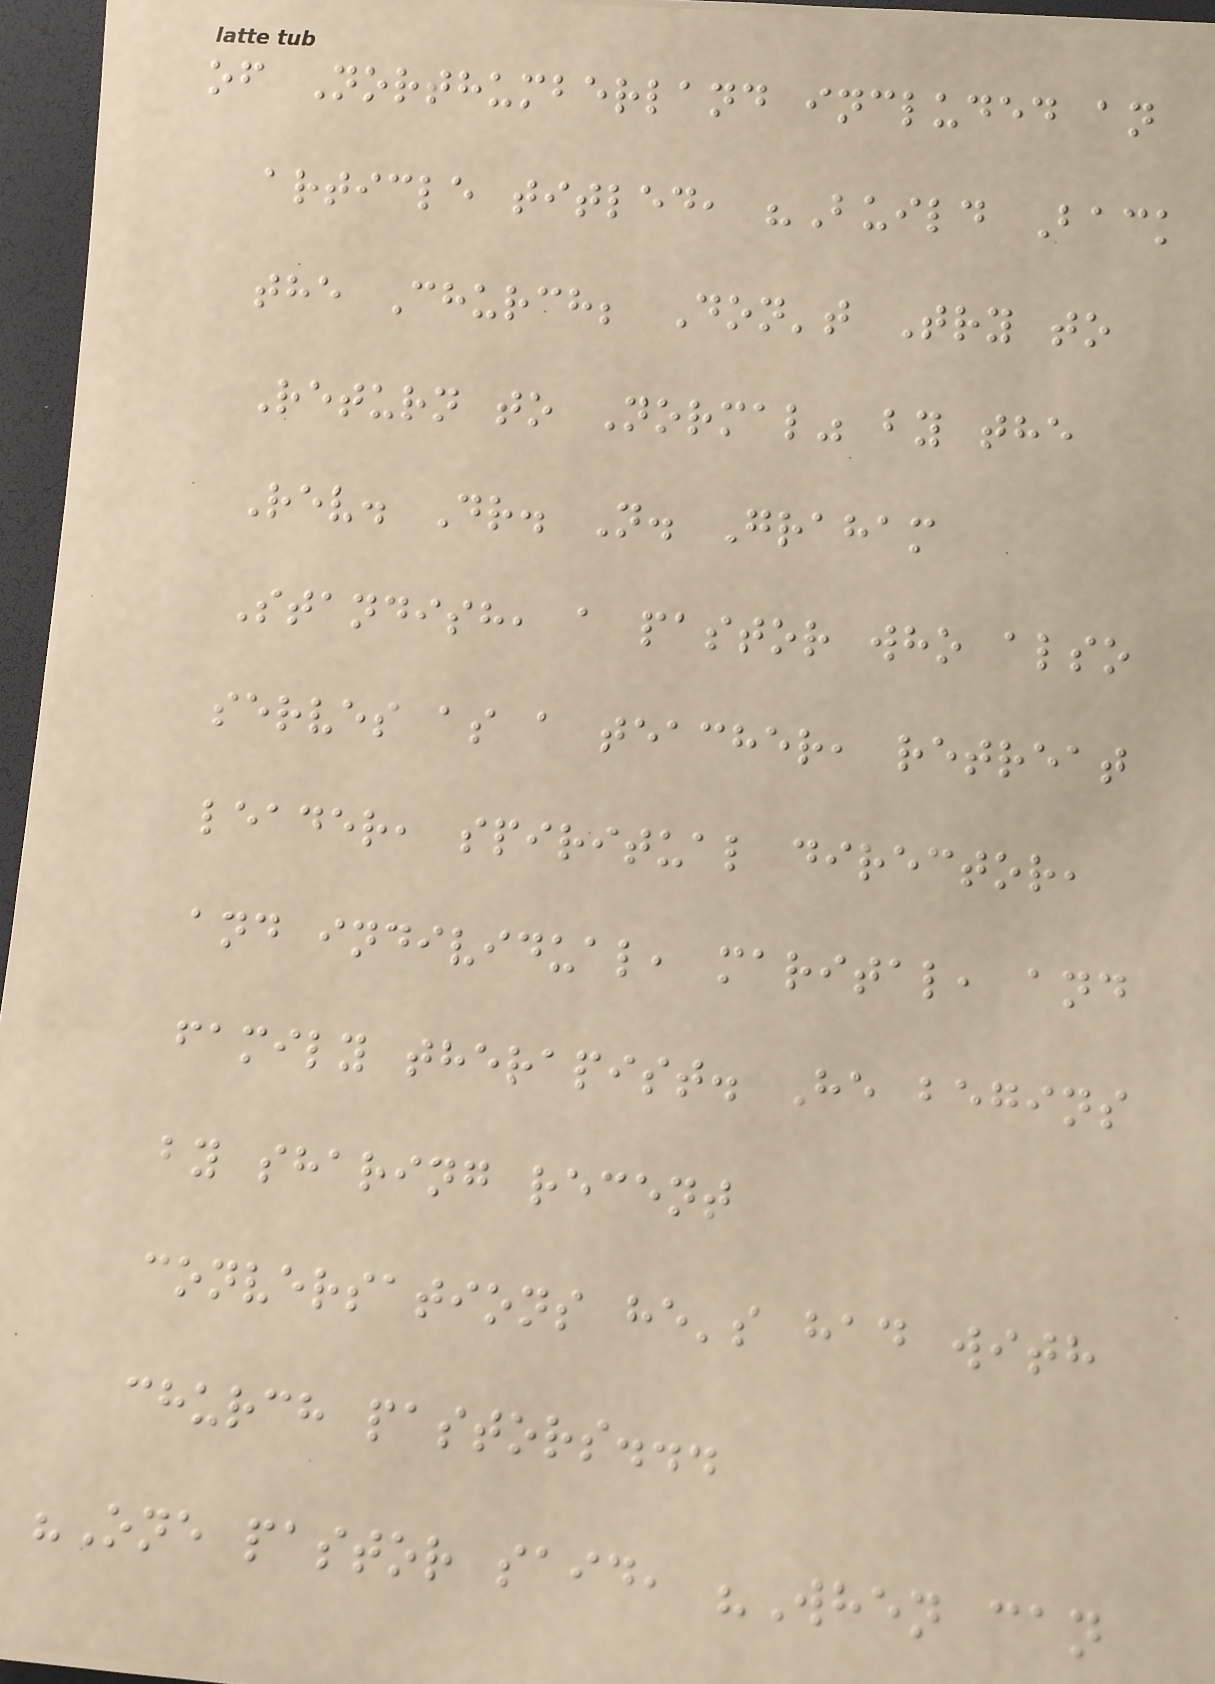of Northumberland included an
article titled, "Build Back
the Church; Don't Try to
Return to Normal" by the
Rev. Dr. N. Graham
Standish, a pastor who also
serves as a teacher, retreat
leader, spiritual director,
and individual, marital, and
family therapist. He begins
by sharing recent
conversations he's had with
church pastors...
"One pastor said, "When can
